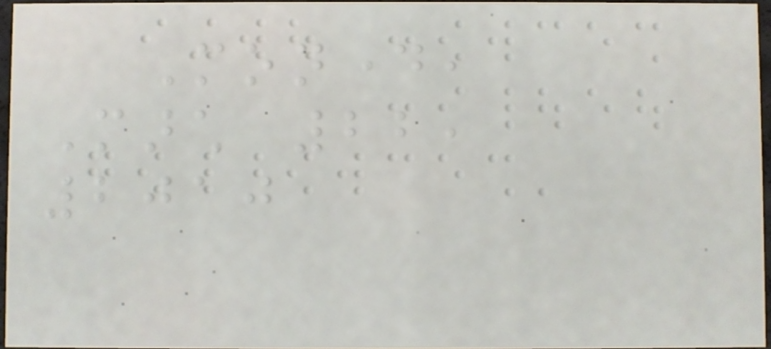Monday,
March 22,
2010
